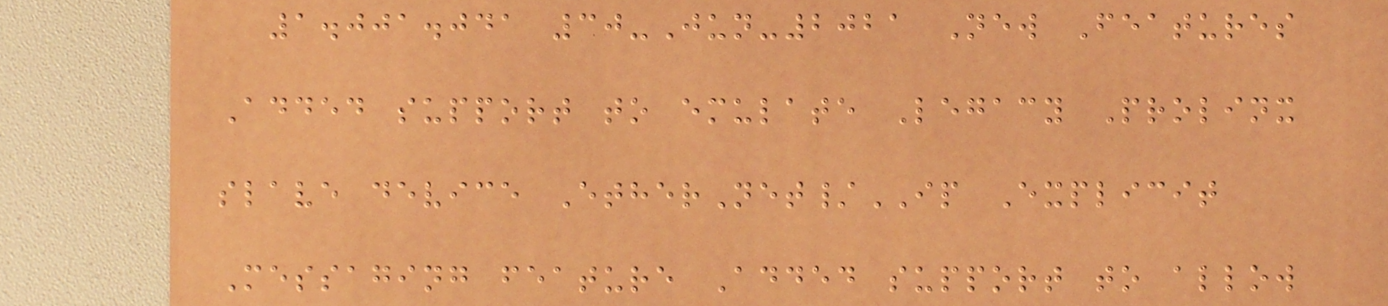1.001.041 30-Jun-2021 New Features
Added support to emulate Legacy Prolinx
slave device EtherNet/IP Explicit
Messaging feature Added support to allow
